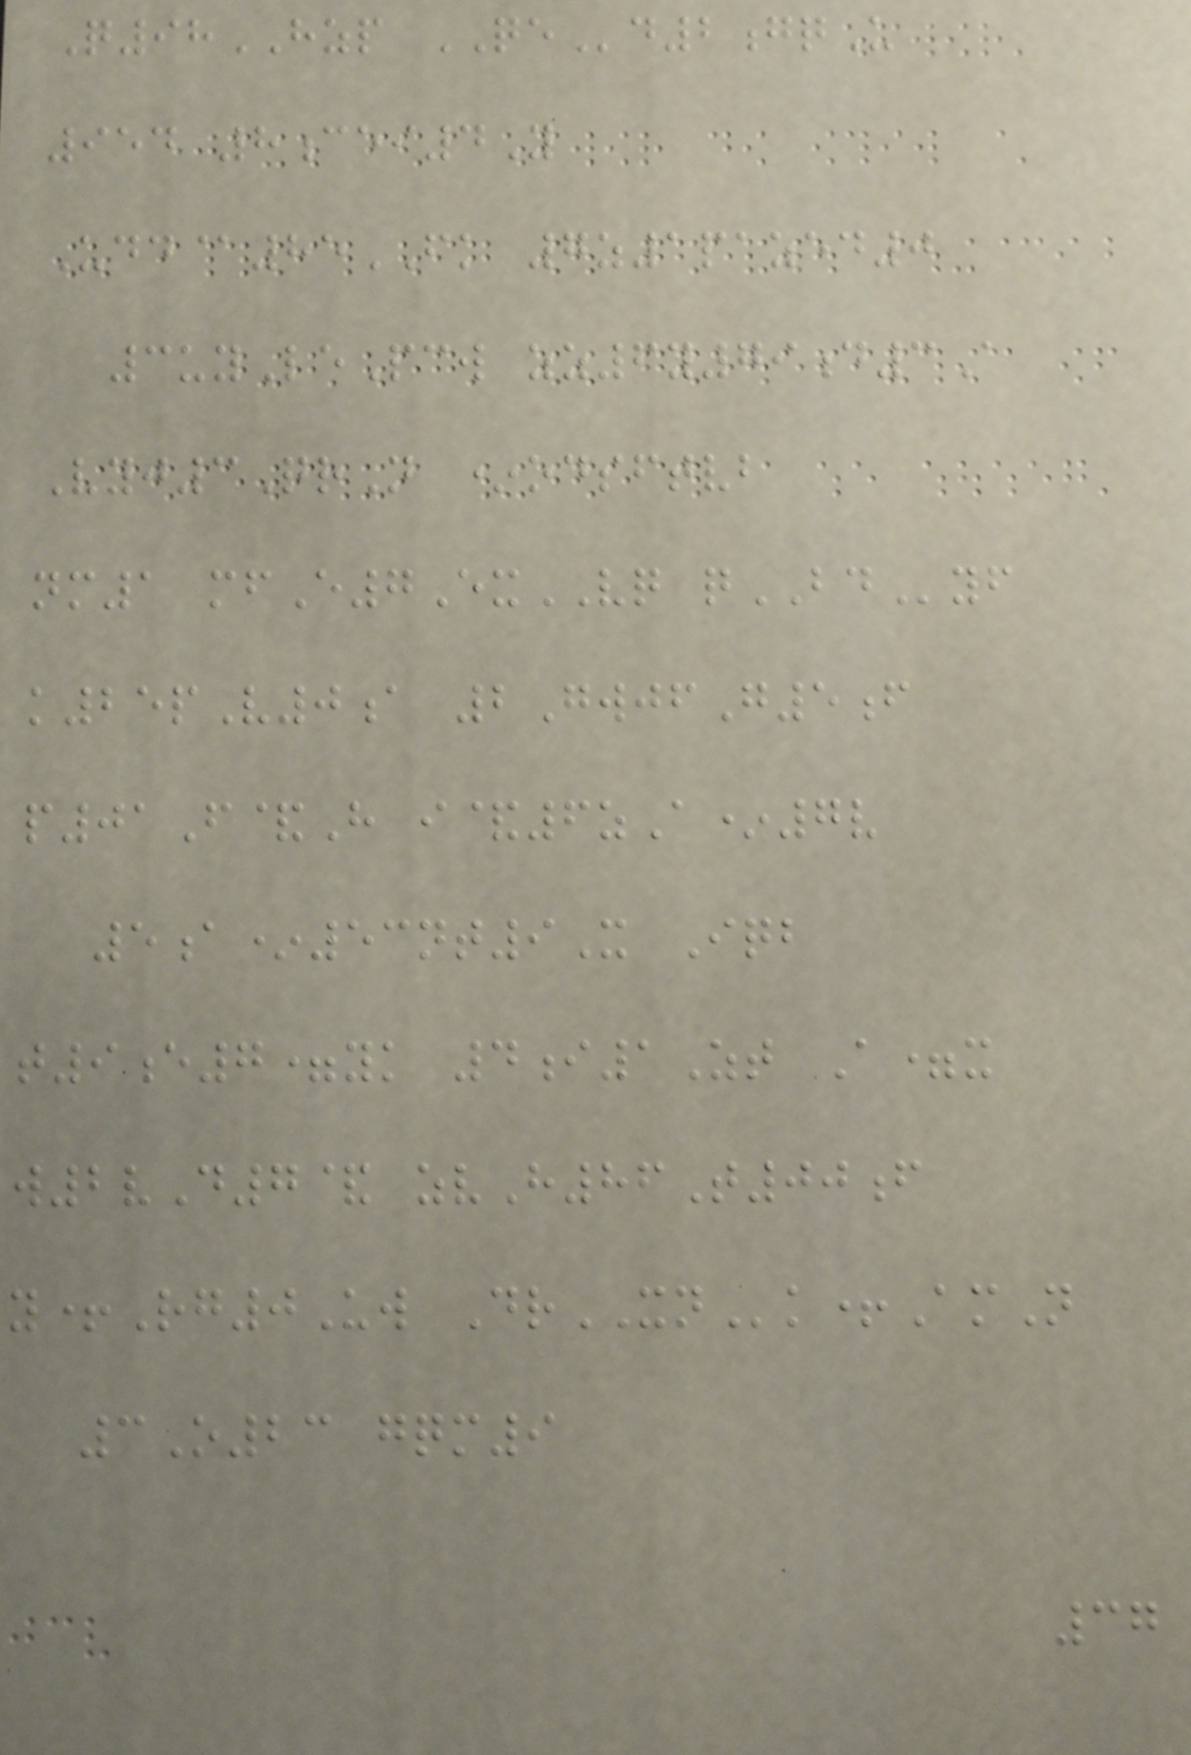Q98HZP QEd2gqU
954 8cei4Y
Udd@85FK 7z1pazed0
3uyLePcw zz6y79d3A
Vyj3QrN *odsftvb
nm1 mfE7ExVQ qBDyf
k25pV0a 2GwjfG5f
p01F&H i&6zA*7v
5a*53nt9X Iqb
t9e7=yk 4i1Zt A=x
w2vD7& zvH86T00f
y+Rg0Uw DrXNk+AmN
3O23 gqm9
37
